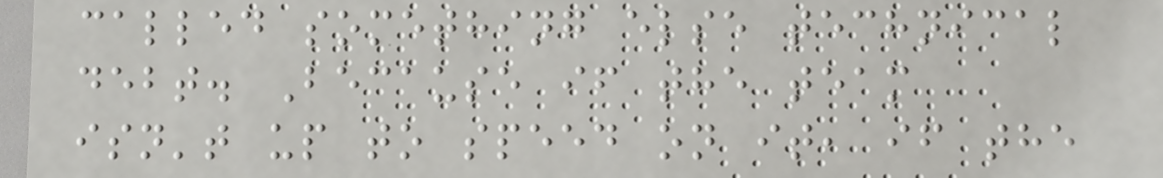called something else technical
debt. Because if the team
isn't up to speed on it, if the
